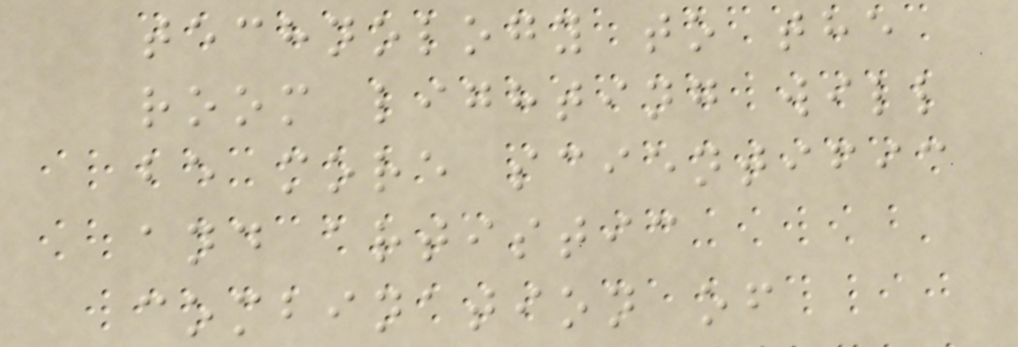technology to the
room lighting will
be more scientific
and artistic
combination of
